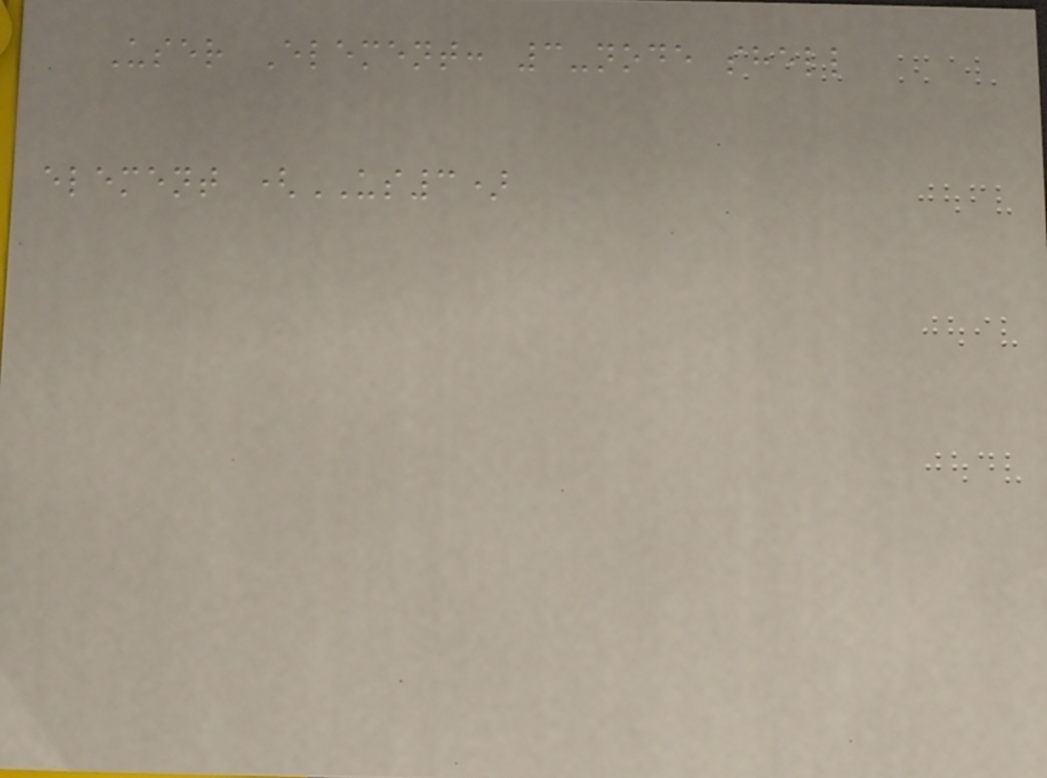User Element: 3-node shell
element (US3)
